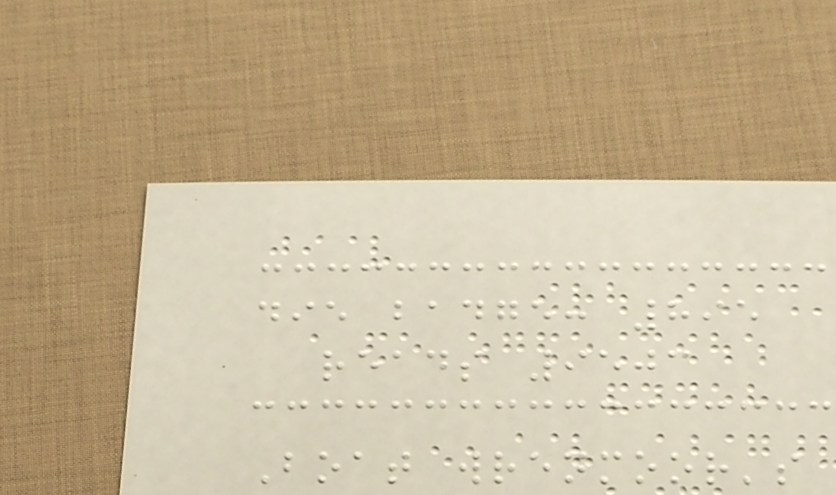die badge: 895
reads 9503
Boat wrenmoor's
